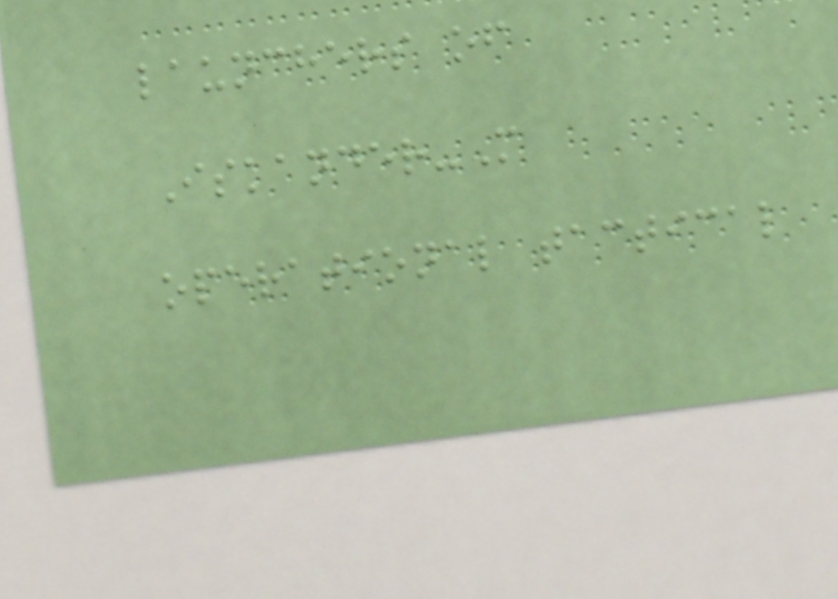launchers of
Iskander-M
operational tactical
